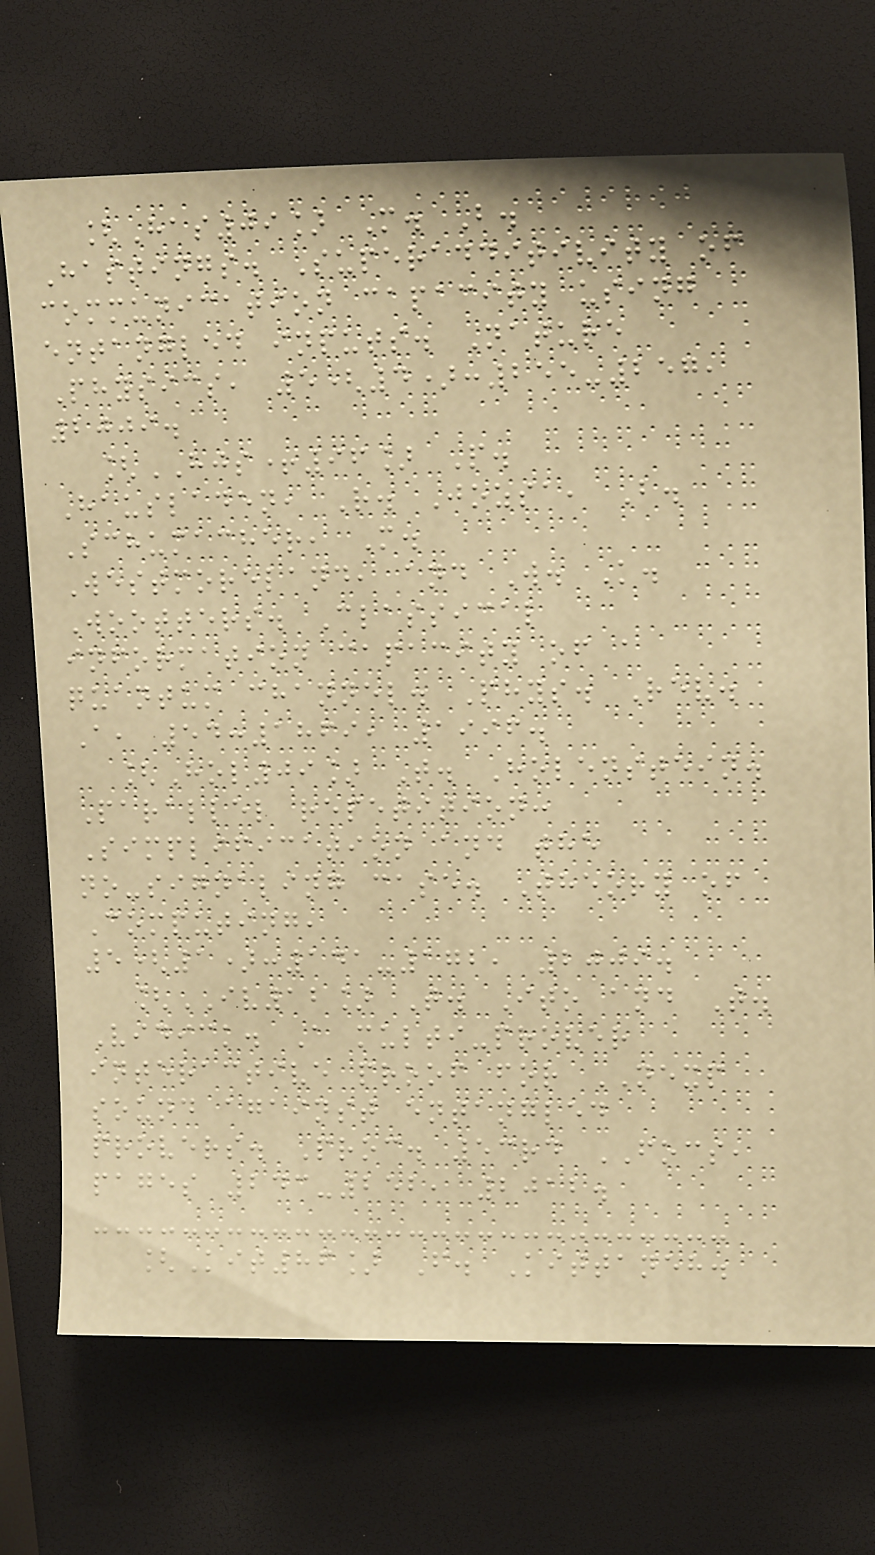[Has09] M. B.
Hastings. Superadditivity of
communication capacity using
entangled inputs. Nature
Physics, 5(4):255-257,
2009.
[HJS+96] P.
Hausladen, R. Jozsa, B.
Schumacher, M.
Westmoreland, and W. K.
Wootters. Classical
information capacity of a
quantum channel. Phys. Rev.
A, 54:1869, 1996.
[Hol09] T. Holenstein.
Parallel repetition:
Simplification and the
no-signaling case. Theory of
Computing,
5(1):141-172, 2009.
[IV12] T. Ito and T.
Vidick. A multi-prover
interactive proof for NEXP
sound against entangled
provers. Proc. 53rd FOCS,
pages 243-252, 2012.
[Kit86] F. Kittaneh.
